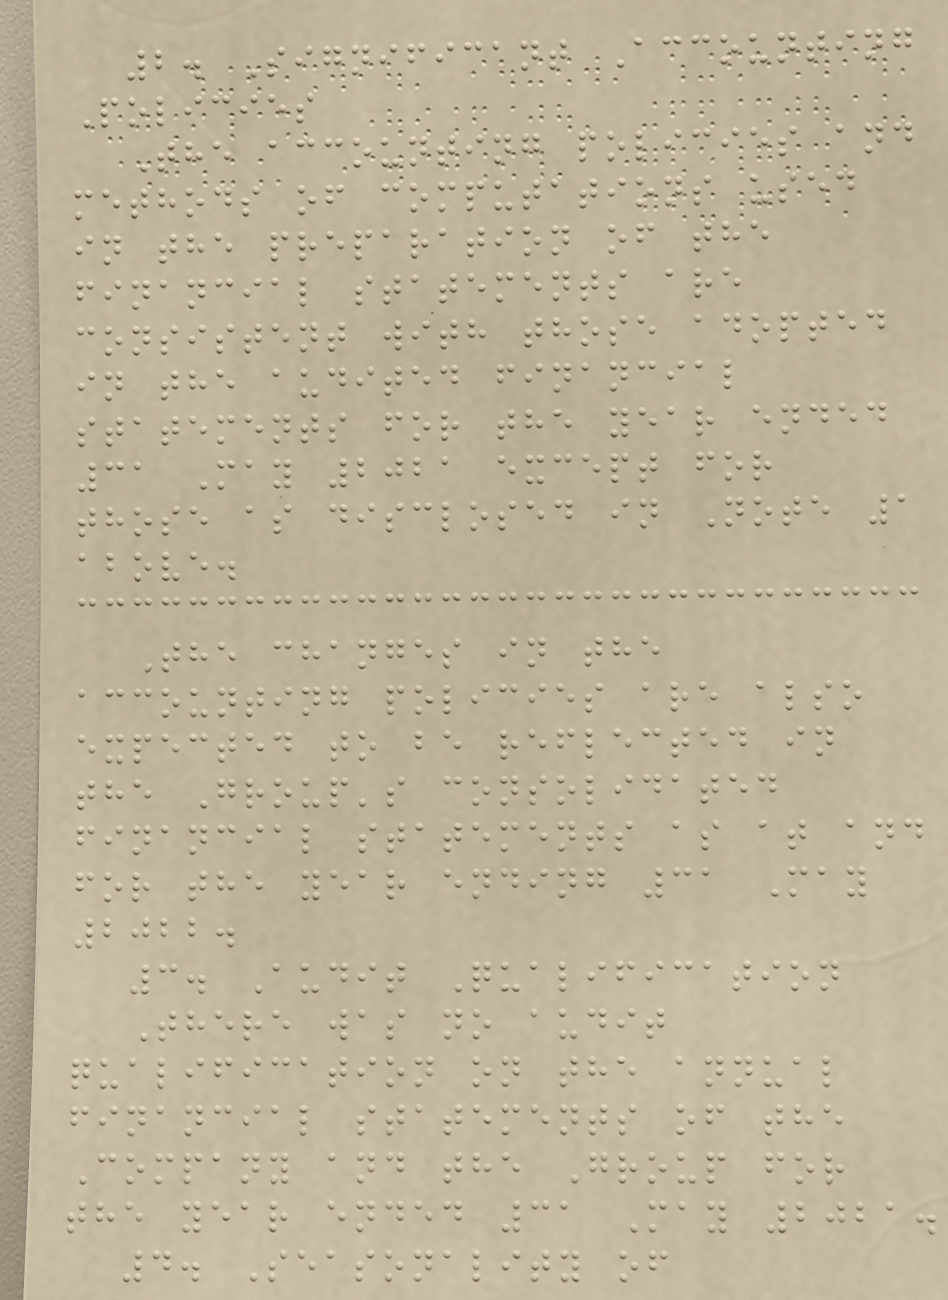2. Significant Accounting
Policies
The accounting policies and
methods of computations used
in the preparation of the
financial statements are
consistent with those adopted
in the audited financial
statements for the year ended
31 May 2021 except for
those as disclosed in Note 1
above.
The changes in the
accounting policies are also
expected to be reflected in
the Group's consolidated
financial statements as at and
for the year ending 31 May
2022.
3. Audit Qualification
There was no audit
qualification on the annual
financial statements of the
Company and the Group for
the year ended 31 May 2021.
4. Seasonality of
